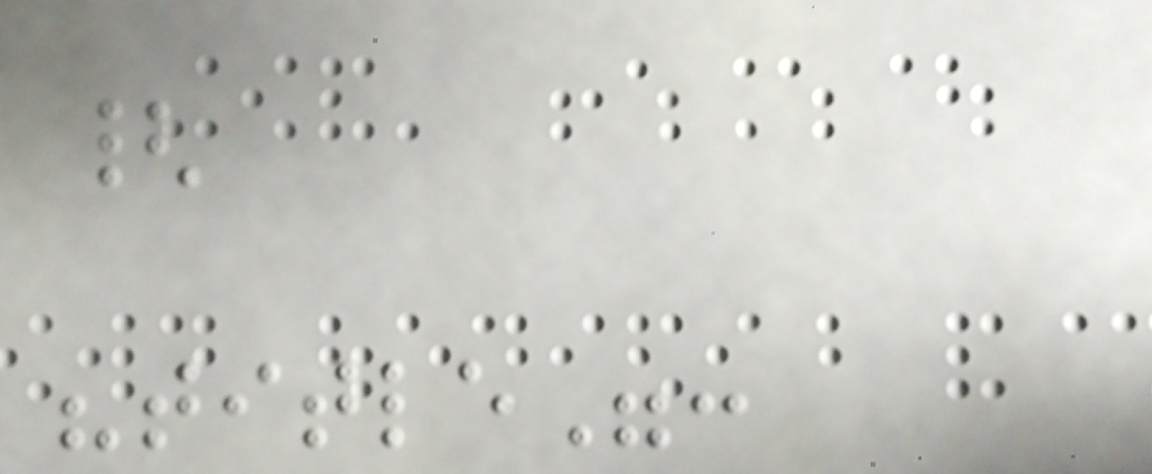{
"title":
